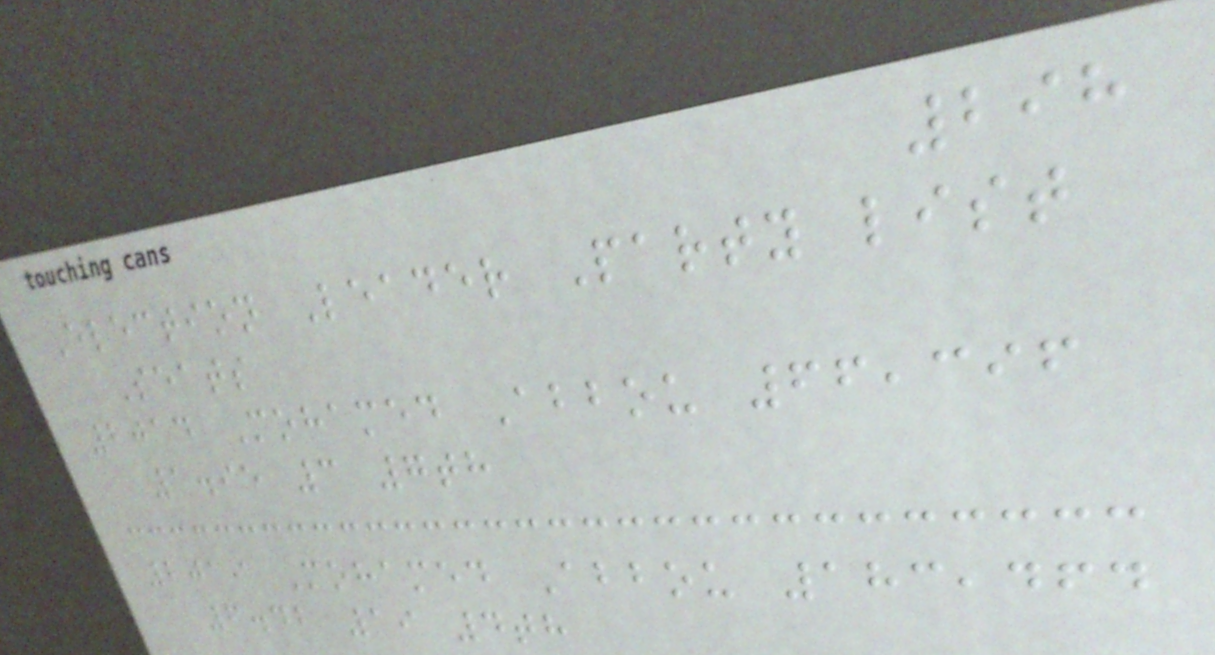298
Election Leader Party list
Seats
2014 Mohamed Abbou 66,396
1.95 3 7th
2019 Mohamed Abbou 183,464
6.42 19 4th
